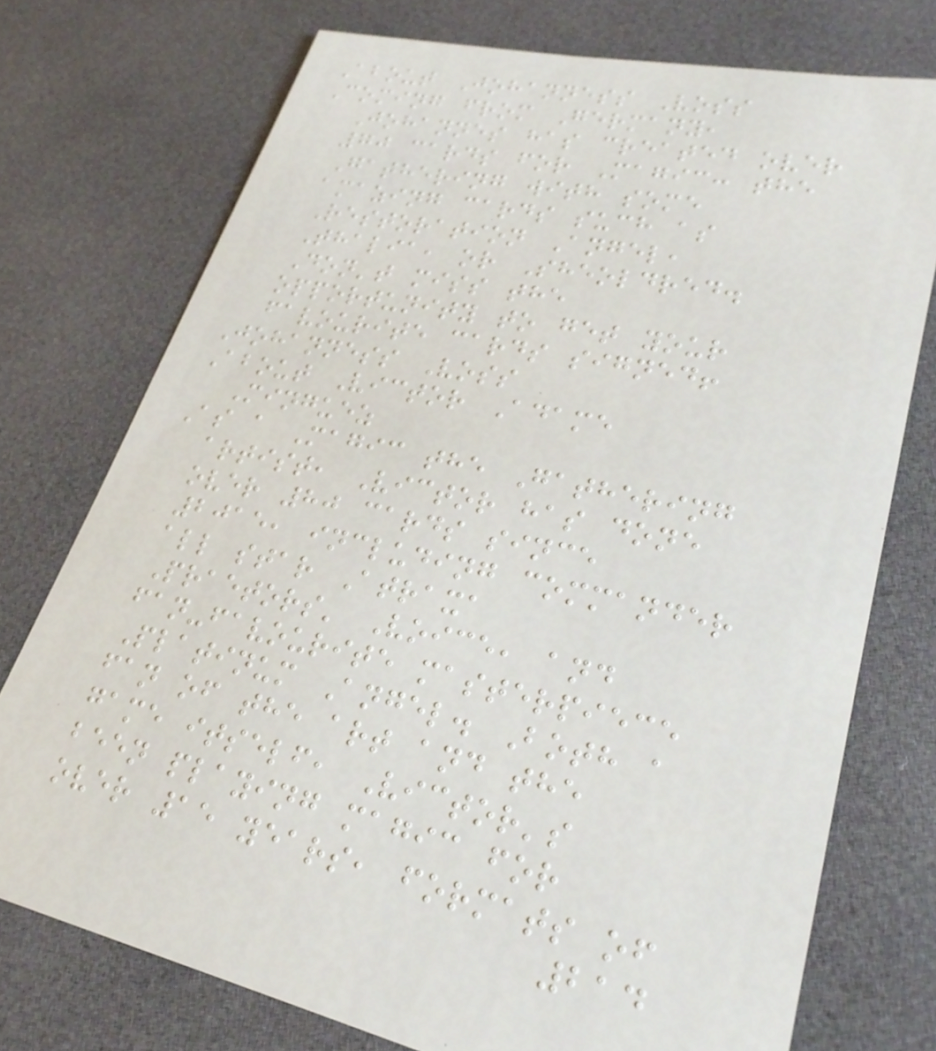About Johanness Voss
Coming from Germany,
Johannes has created over
70 cards for Magic: the
Gathering with some
amazing cards such as
Restoration Angel,
Thalia, or Sheoldred.
Don't miss the
opportunity to get your
favourite cards signed!
Johanness Voss
About Victor Adame
Minguez
As a Magic the Gathering
artist, Victor has done
over 80 cards since
2015, including commander
all star Atraxa
Praetors' Voice, and
fan-favourite masterpiece
Platinum Angel. Both a
fan of the art and the
game itself, Victor's
been playing magic for
over 15 years, formats of
214
